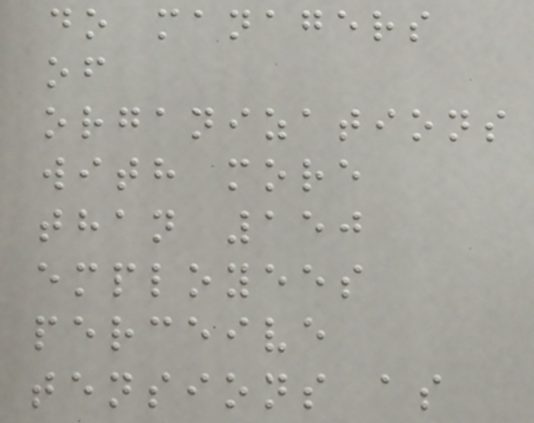do managers
of
organizations
with more
than 150
employees
perceive
tensions as
